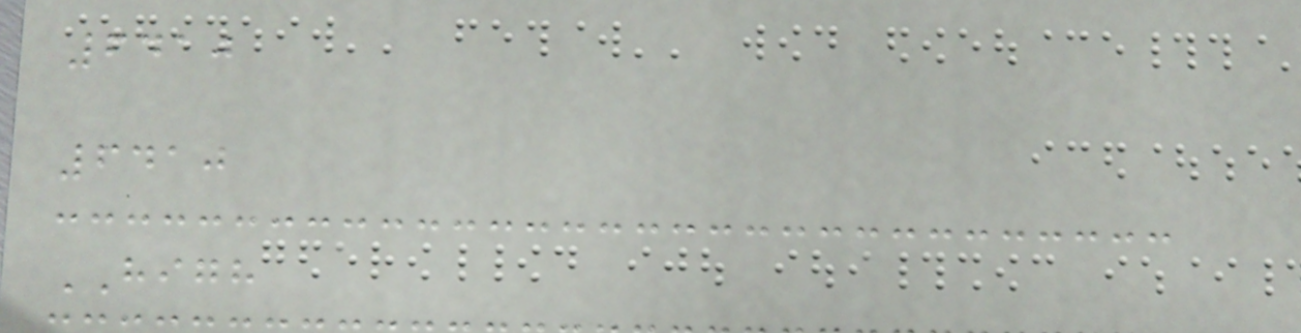6410
6410
HIGH
